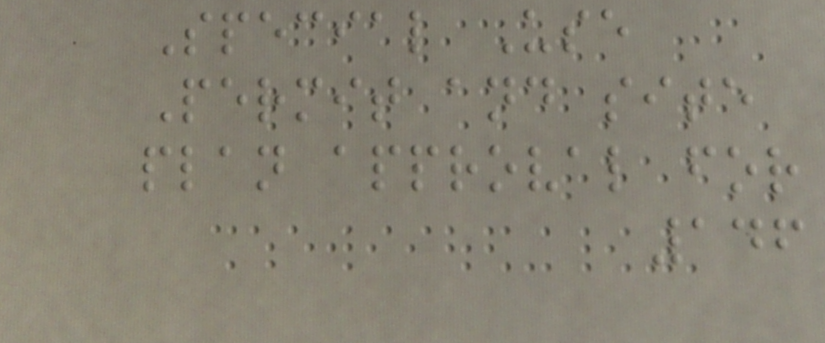Special Use
Permit and site
plan approval for
146
